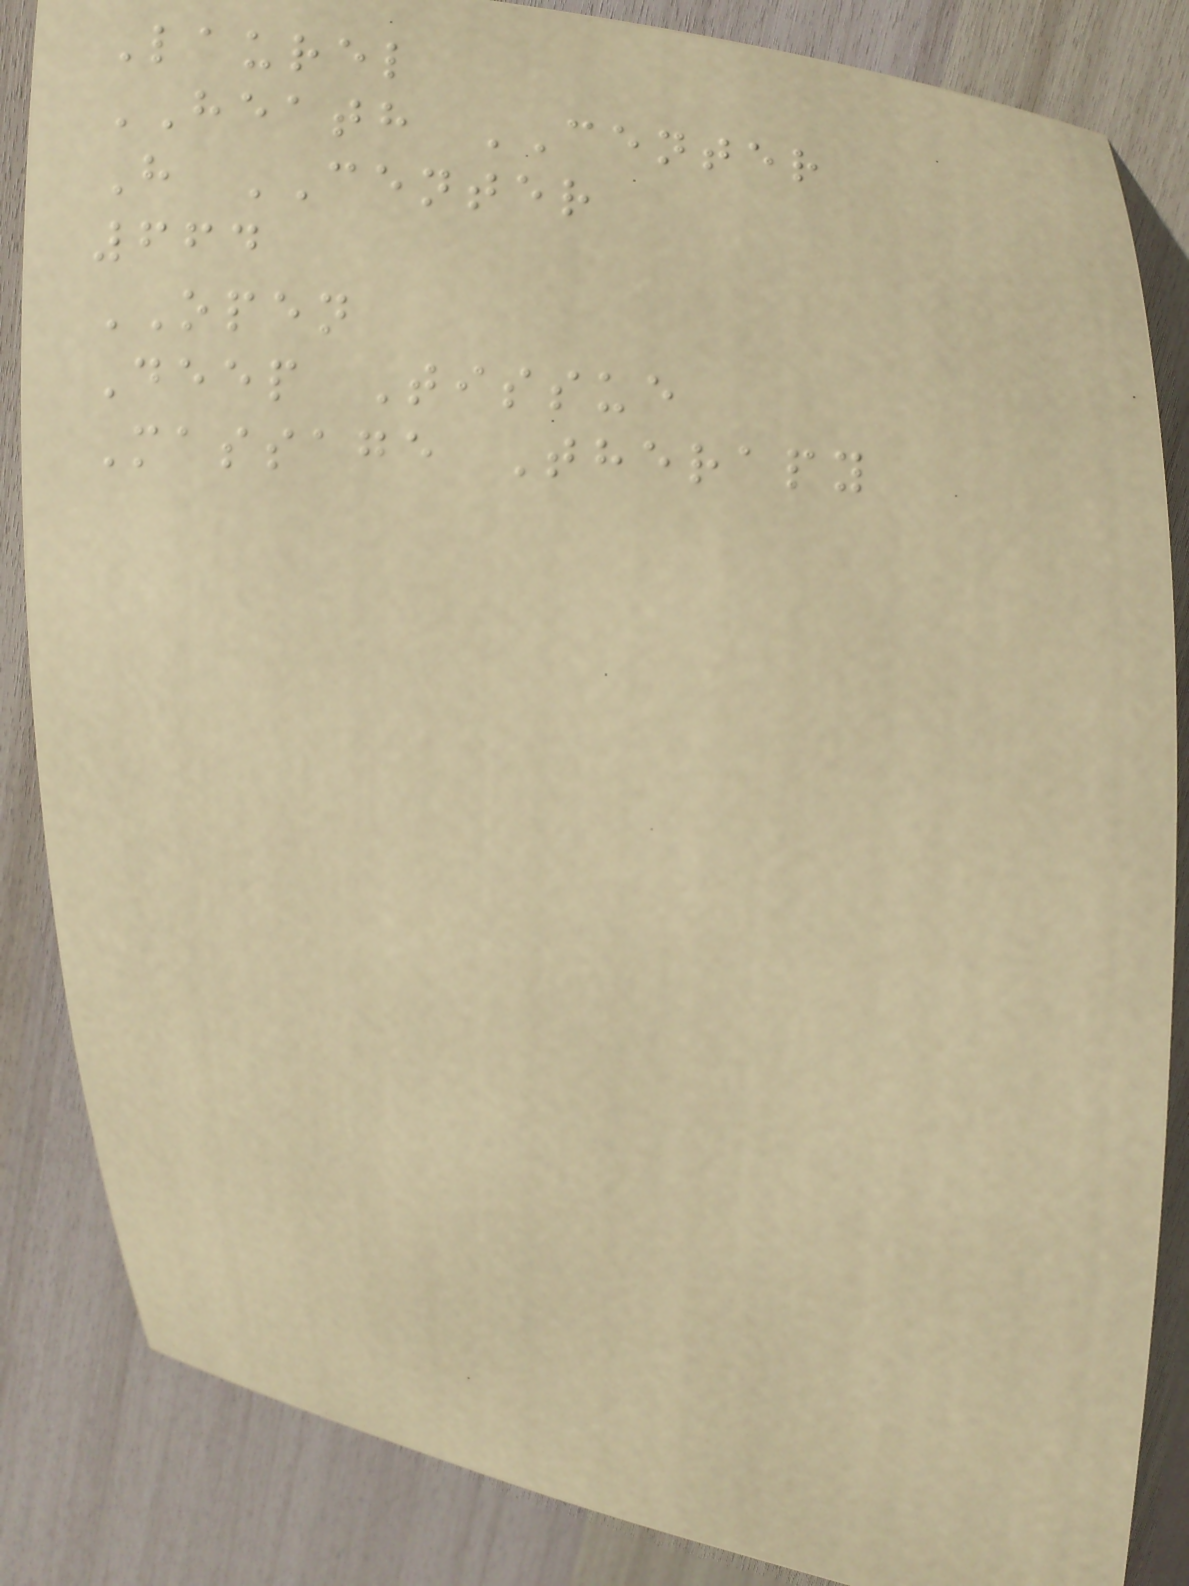Laurel
HEATH CENTER
H CENTER
664
OPEN
Deep Tissue
Massage Therapy
